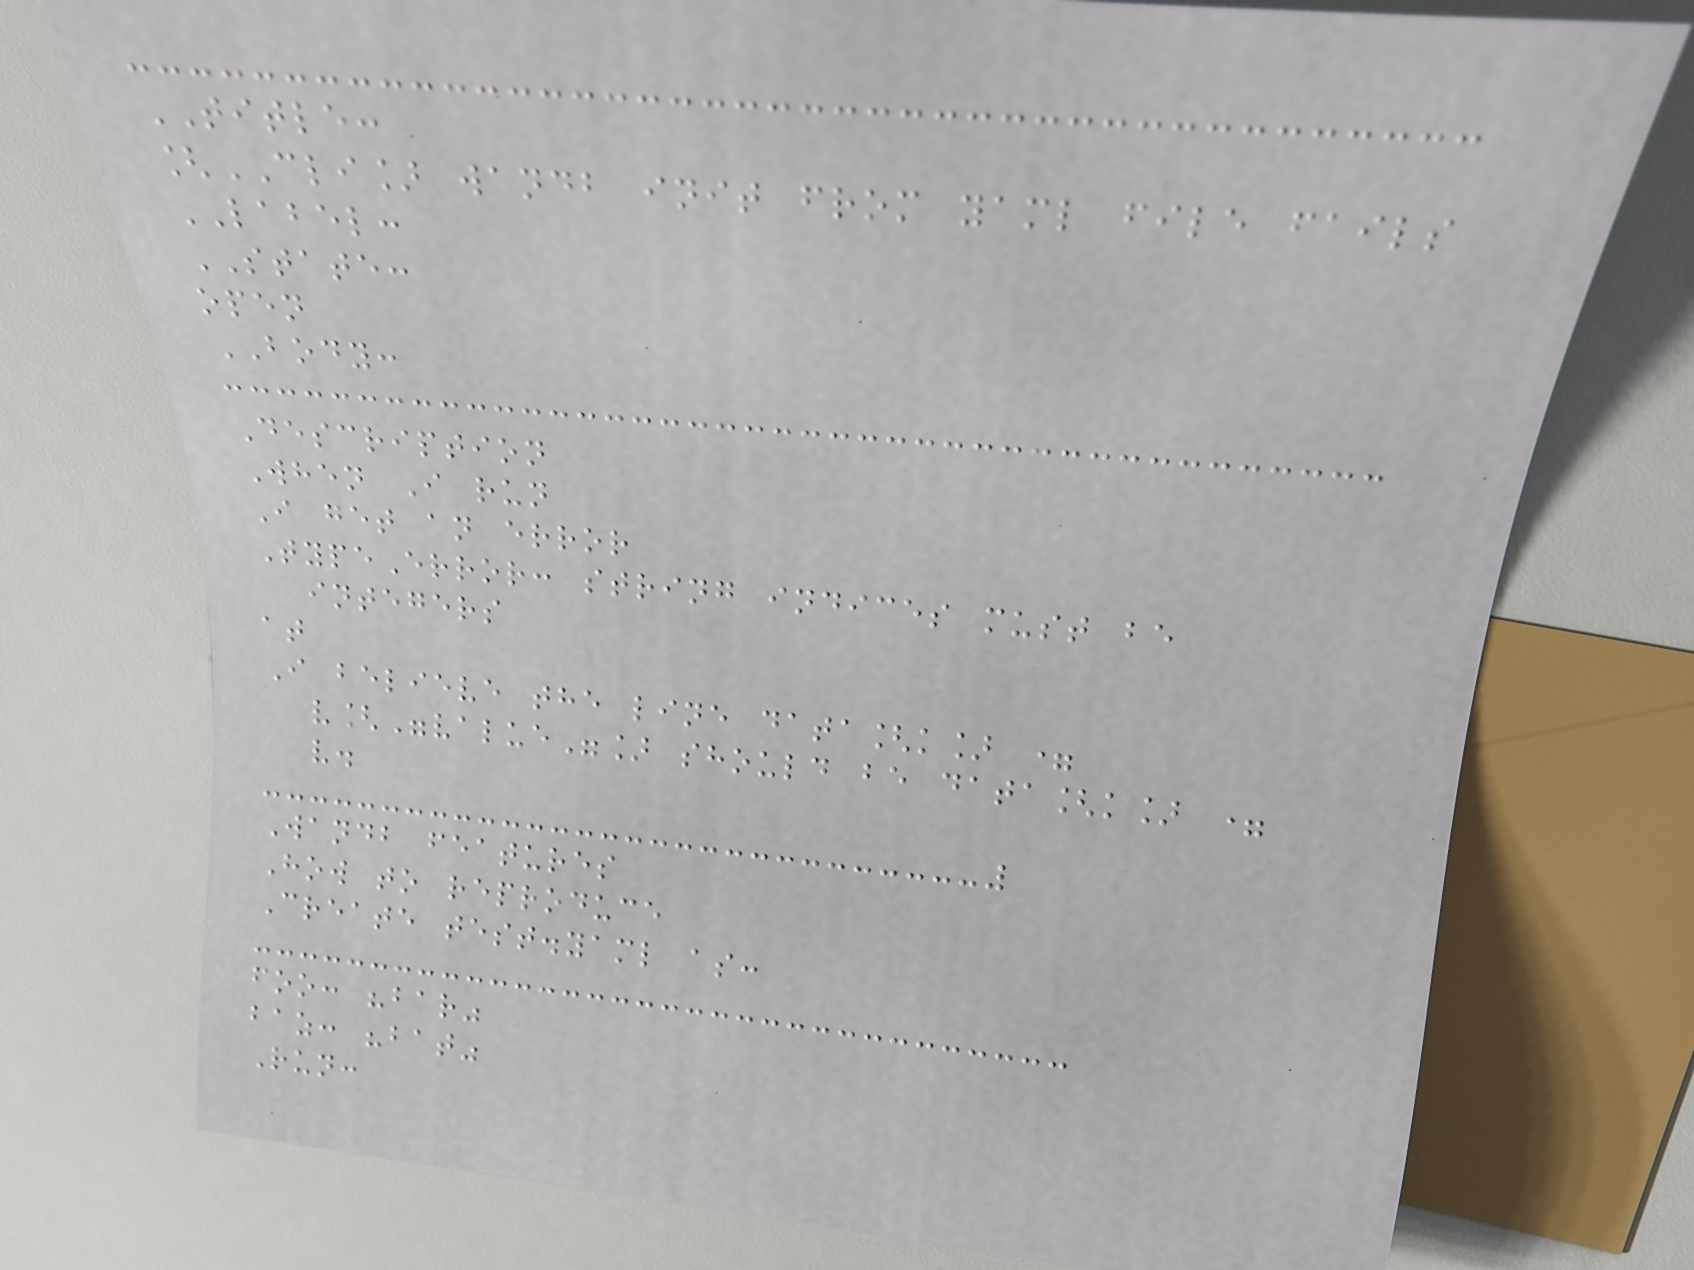TITLE:
[CLI] wandb init from yaml file fails
LABEL:
STATE:
open
BODY:
Description
When I run
I get an error
TypeError: string indices must be
integers
at
I believe the line data[k] =
v["value"] should be data[k] =
v.
Wandb features
How to reproduce
Create test.yaml as:
foo: "bar"
baz: "bat"
Run:
